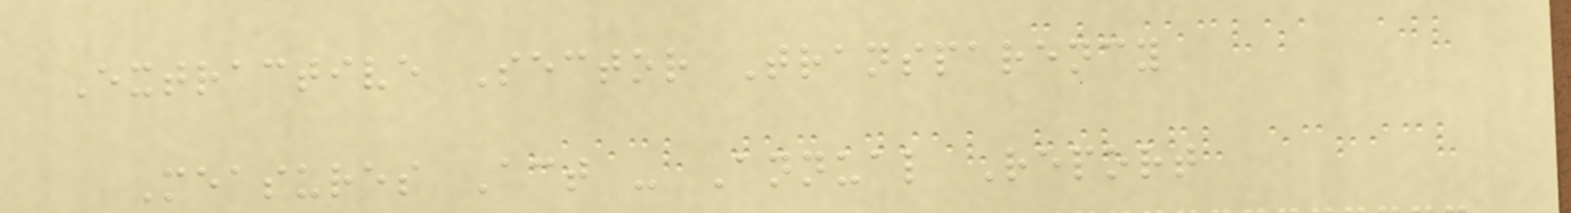Extractive Sector Transparency
Measures Act - Annual Report
